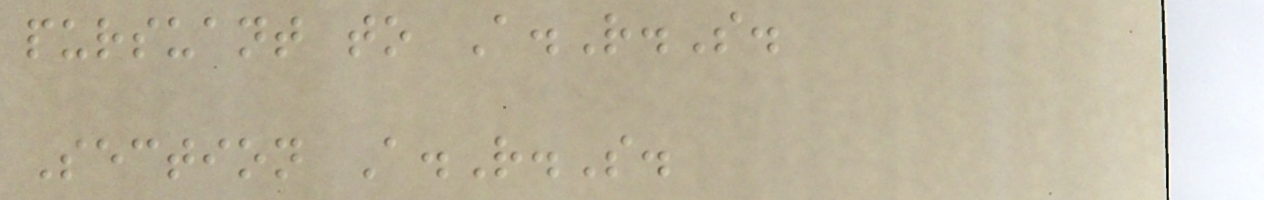pursuant to A.R.S.
Section A.R.S.
